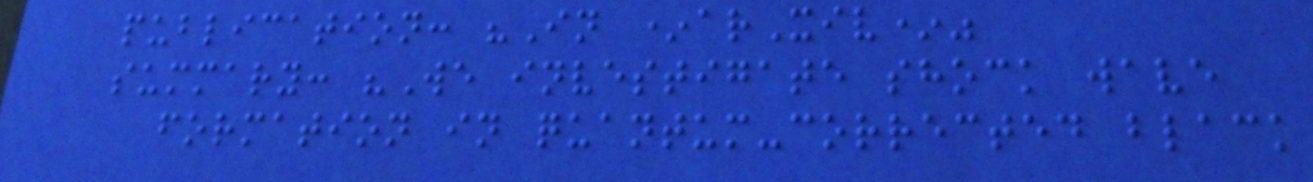publication: "In *arXiv*"
summary: "We investigate shock wave
formation in quantum-corrected black
